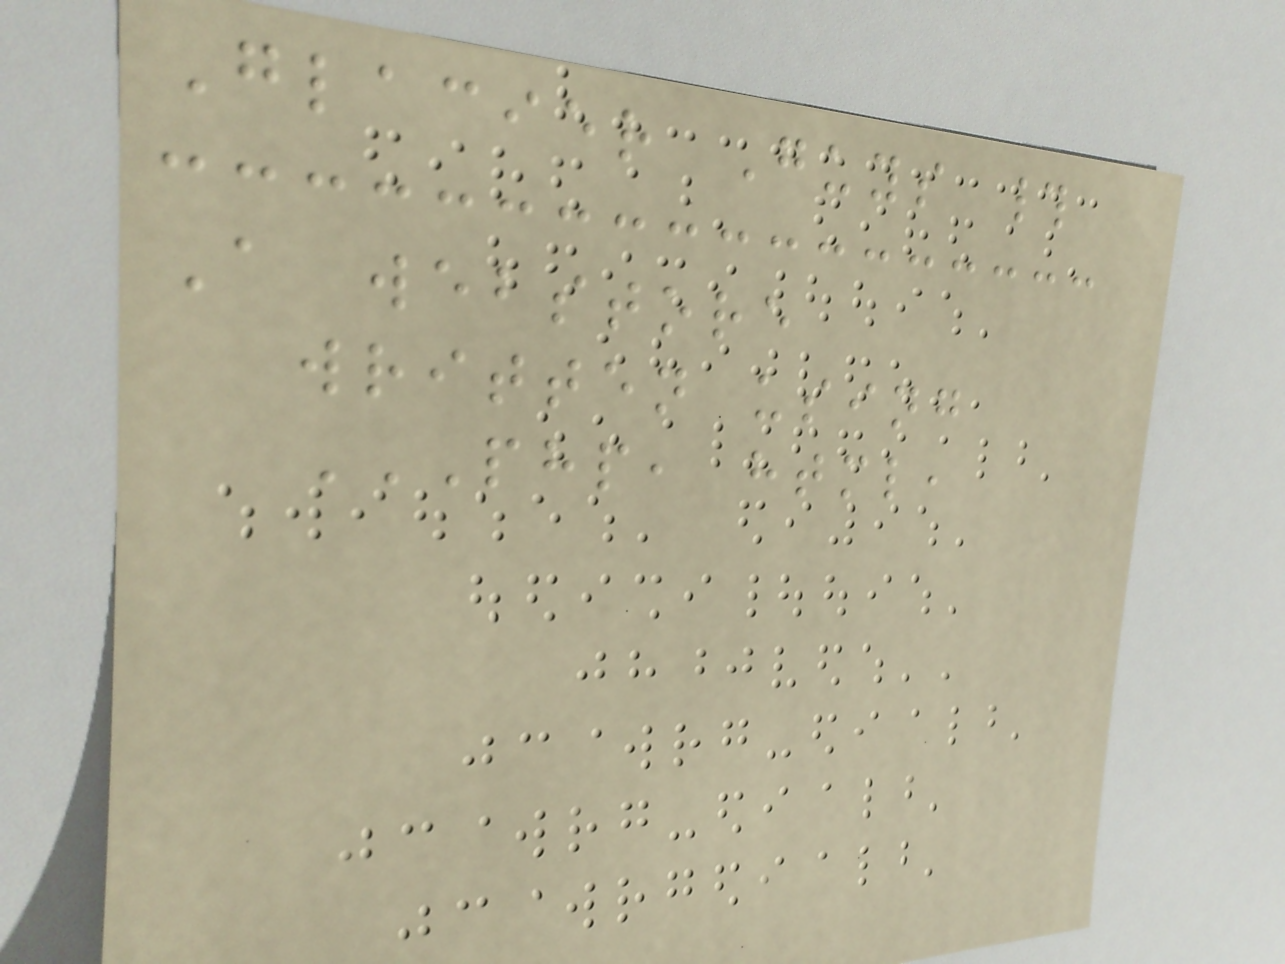Glacier Guys #
A webstore
written using
PHP, HTML,
